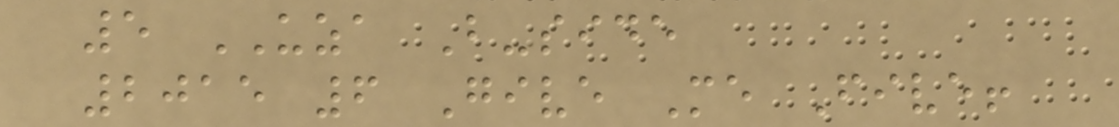5 UZA B-side
2015 6 Give Me Five!
